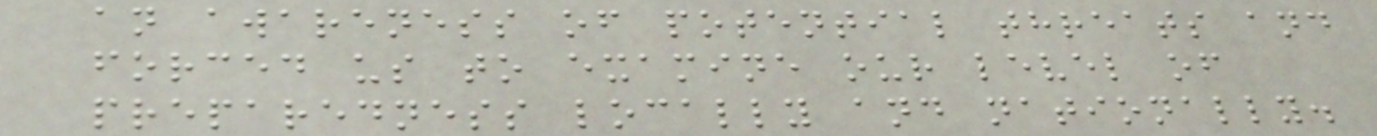an awareness of potential threats and
forced us to examine our level of
preparedness locally and nationally.
